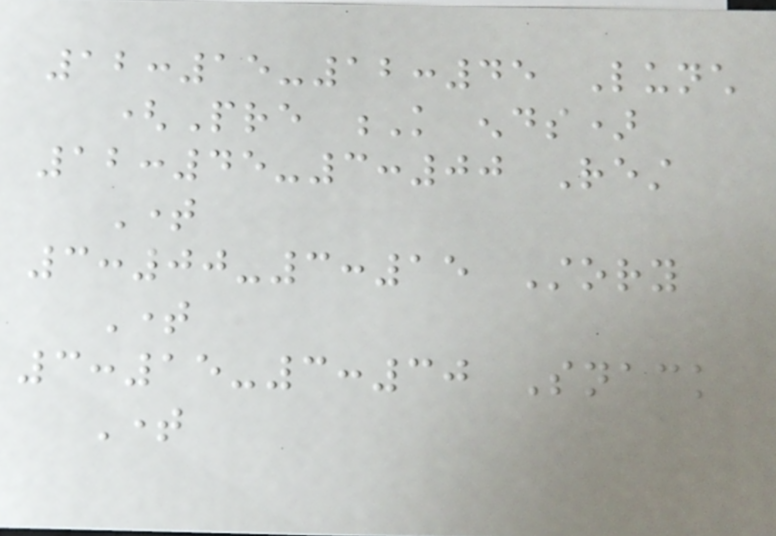12:15-12:45 Lunch
(Pre K ends)
12:45-3:00 Rest
Time
3:00-3:15 Story
Time
3:15-3:30 Snack
Time
